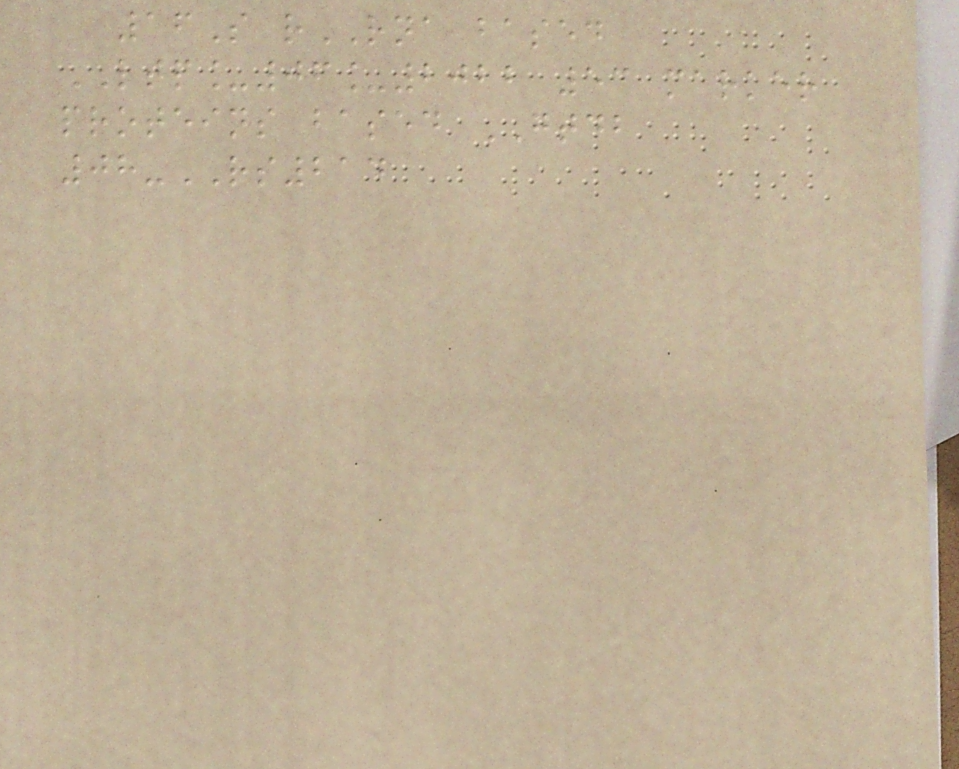16S rRNA based
LTP_06_2022 53 marker
proteins based GTDB
08-RS214
